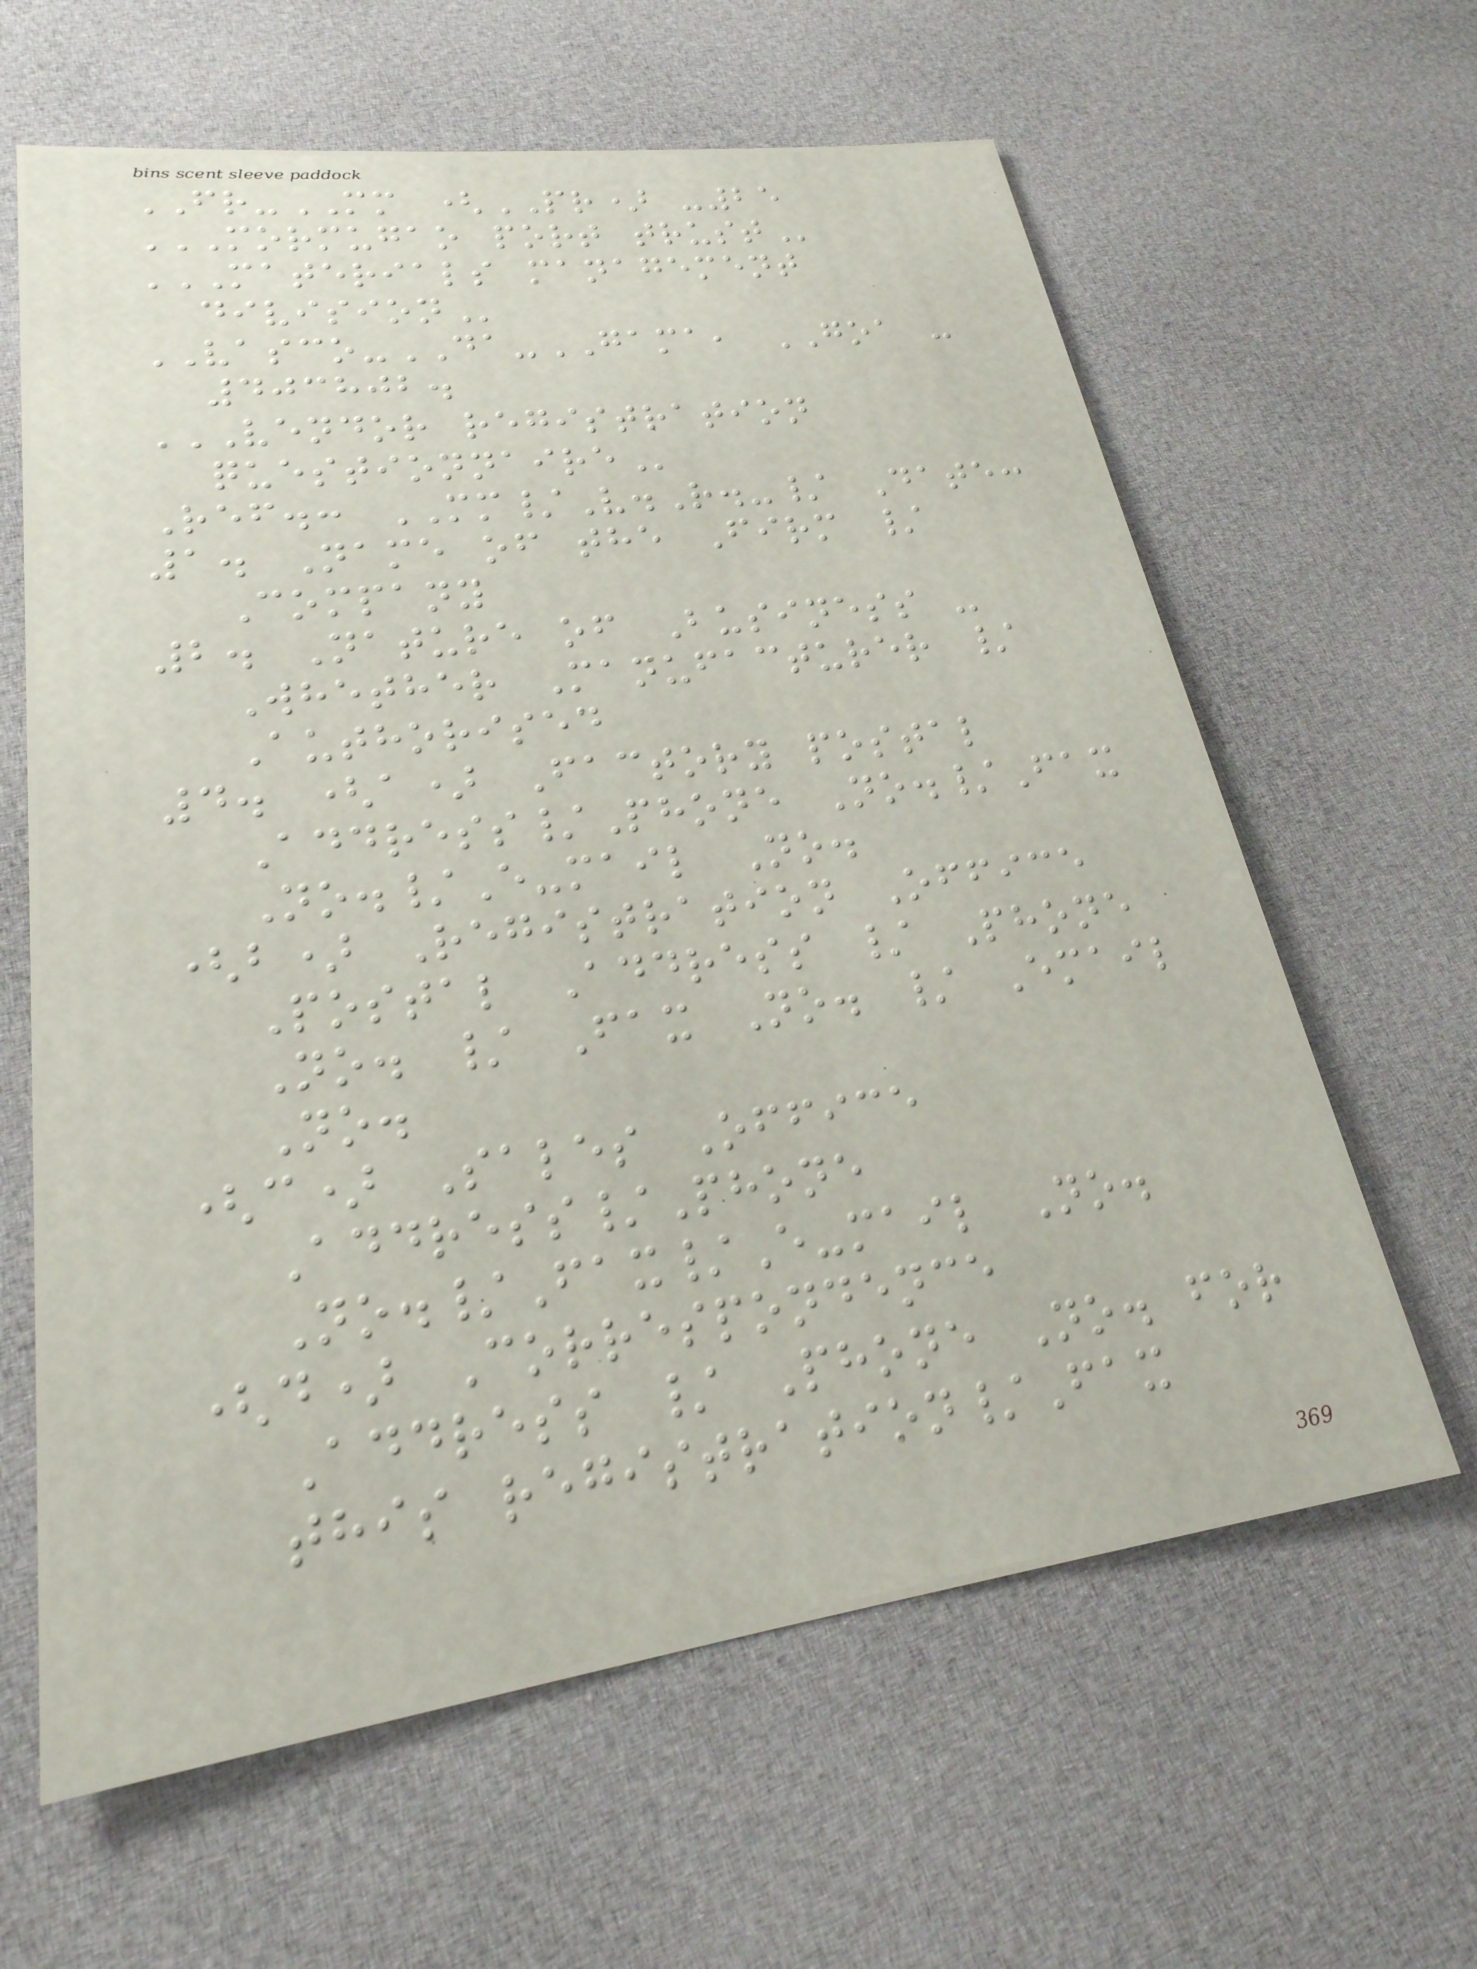FR-MM (PR) -25
MORMUGAO PORT TRUST
MATERIALS MANAGEMENT
DIVISION
VASCO-DA-GAMA, GOA -
403802.
VENDOR REGISTRATION
QUESTIONNAIRE
Ref.: MM/V.R.-/ Date:
1. Name of the Firm /
Company
2. Nature of Business -
Whether Manufacturer /
Authorised
4. (a) Factory postal
Address/Phone No./Fax
No./E-mail No.
(b) Registration Office
Postal Address / Phone
No. / Fax No. / Email
No.
(c) Sales Office
Address/Phone
No./Fax/E-mail No.
(d) Correspondence
Address / Phone No. for
this registration/Fax
